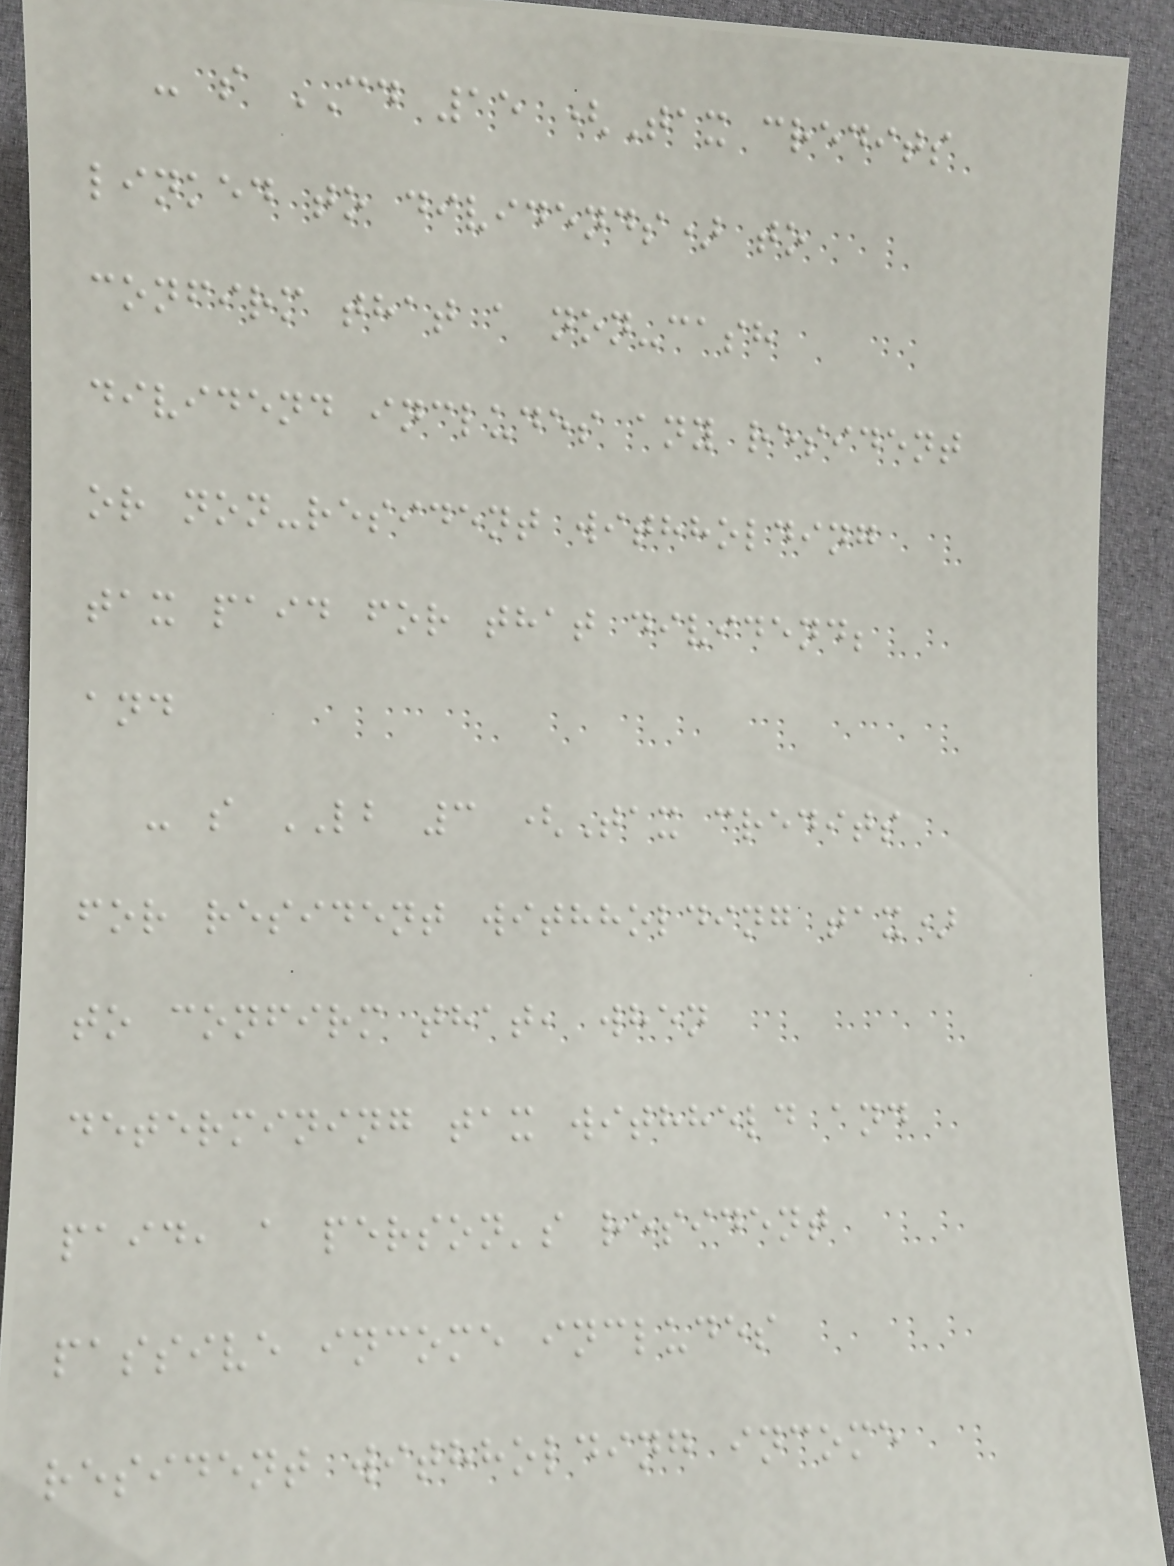- s CD 15 (Tax credits
linked to dividends) to
confirm that a non-cash
dividend includes any resident
or non-resident withholding
tax paid for that dividend;
and
- s LB 3 (Tax credits
for resident withholding tax)
to confirm that, when
determining tax withheld and
paid, a person's resident
passive income includes
resident withholding income
